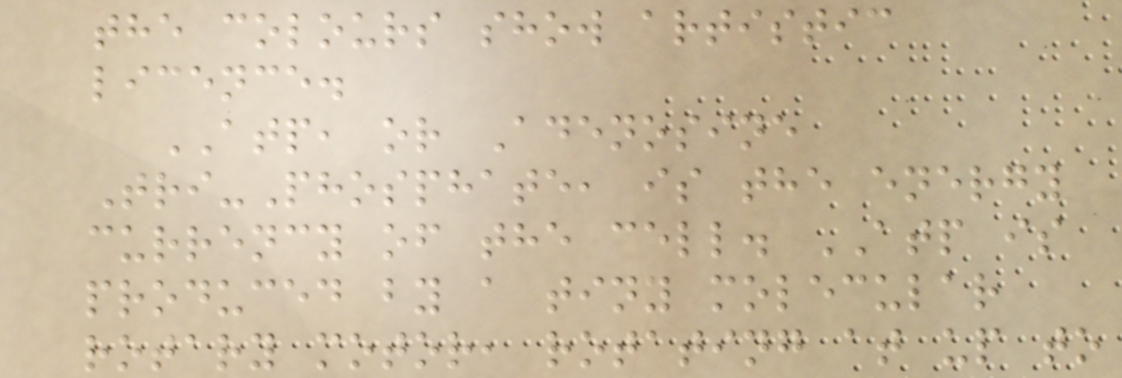the colours show artistic
licence.
ATP, or Adenosine
Tri-Phosphate, is the energy
currency of the cell. ATP is
produced by a tiny molecular
rotary motor, rotating at up to
